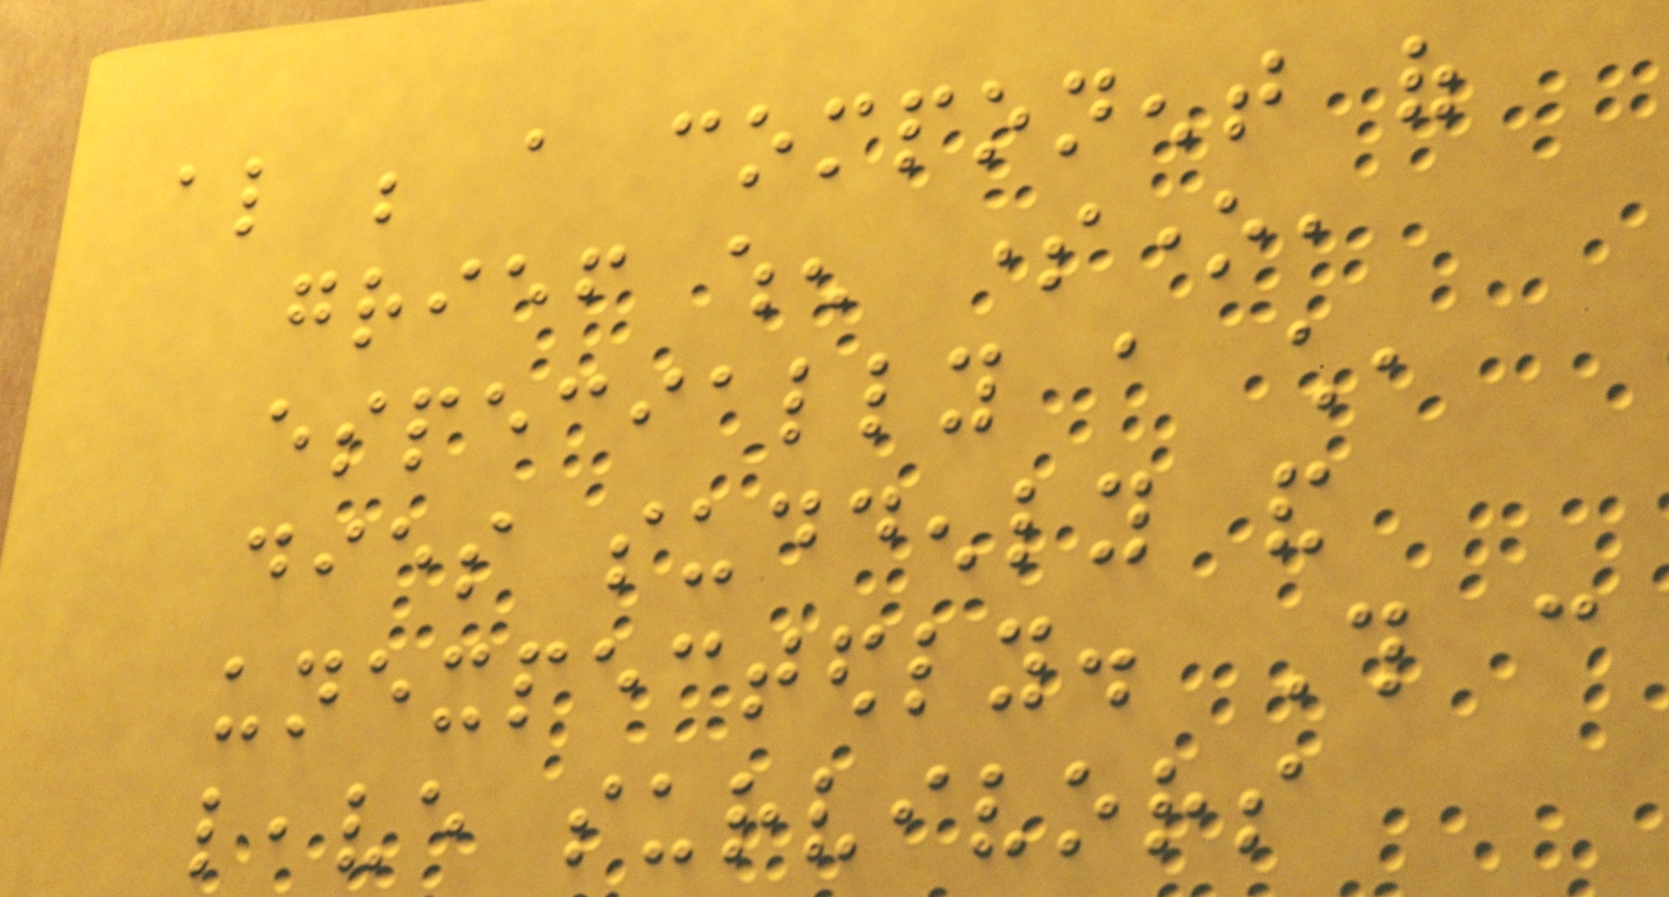also be a component of
grief when someone,
especially a child,
dies suddenly and
unexpectedly. This can
leave survivors
